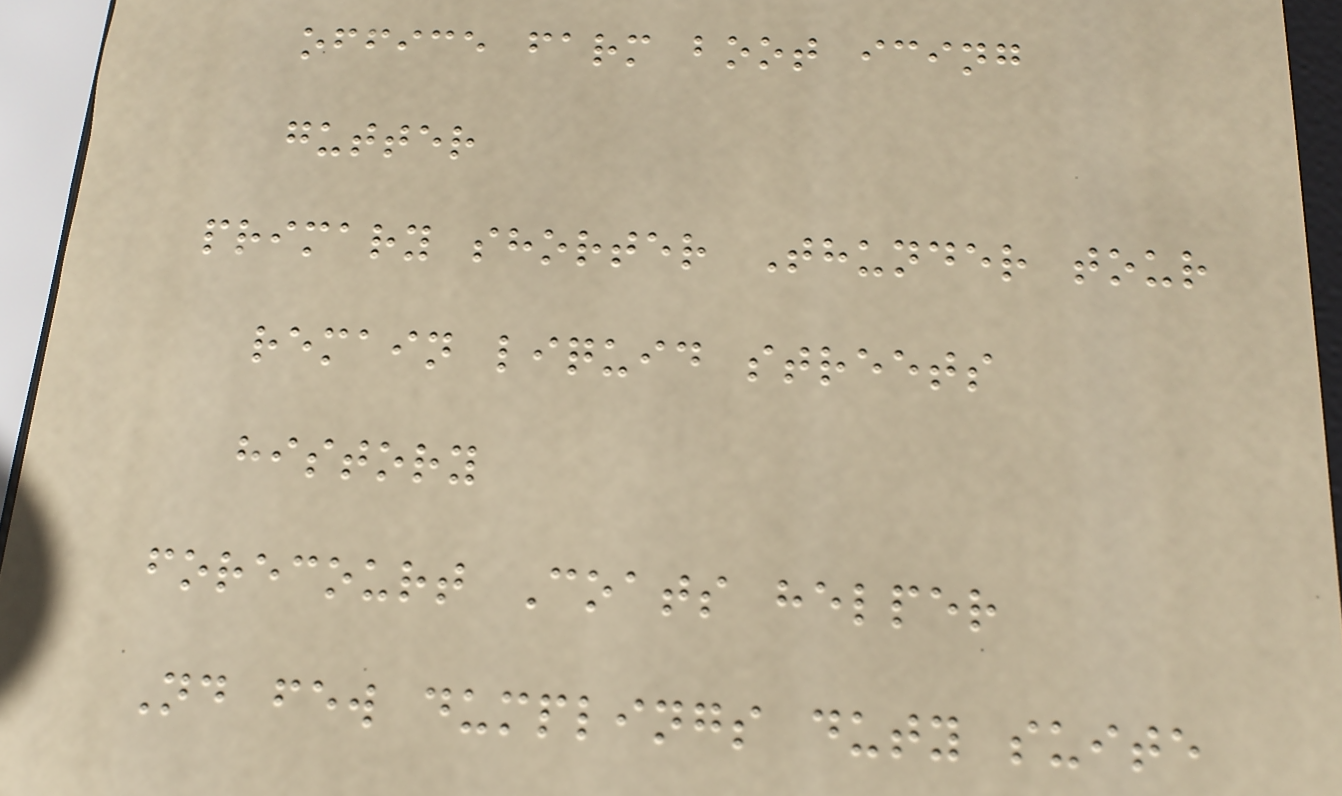office farm boot icing
gutter
primary shorter Thunder tour
remain liquid streets
history
forecourt Coats helper
Nd few dumplings duty suite
